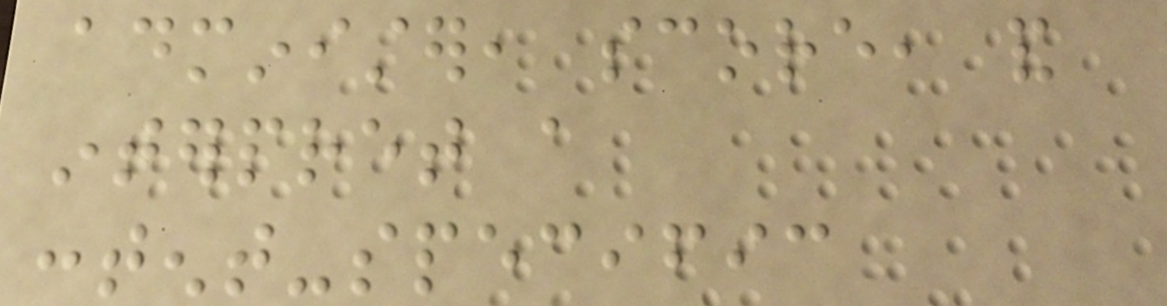administer, score, and
interpret a
content-specific
